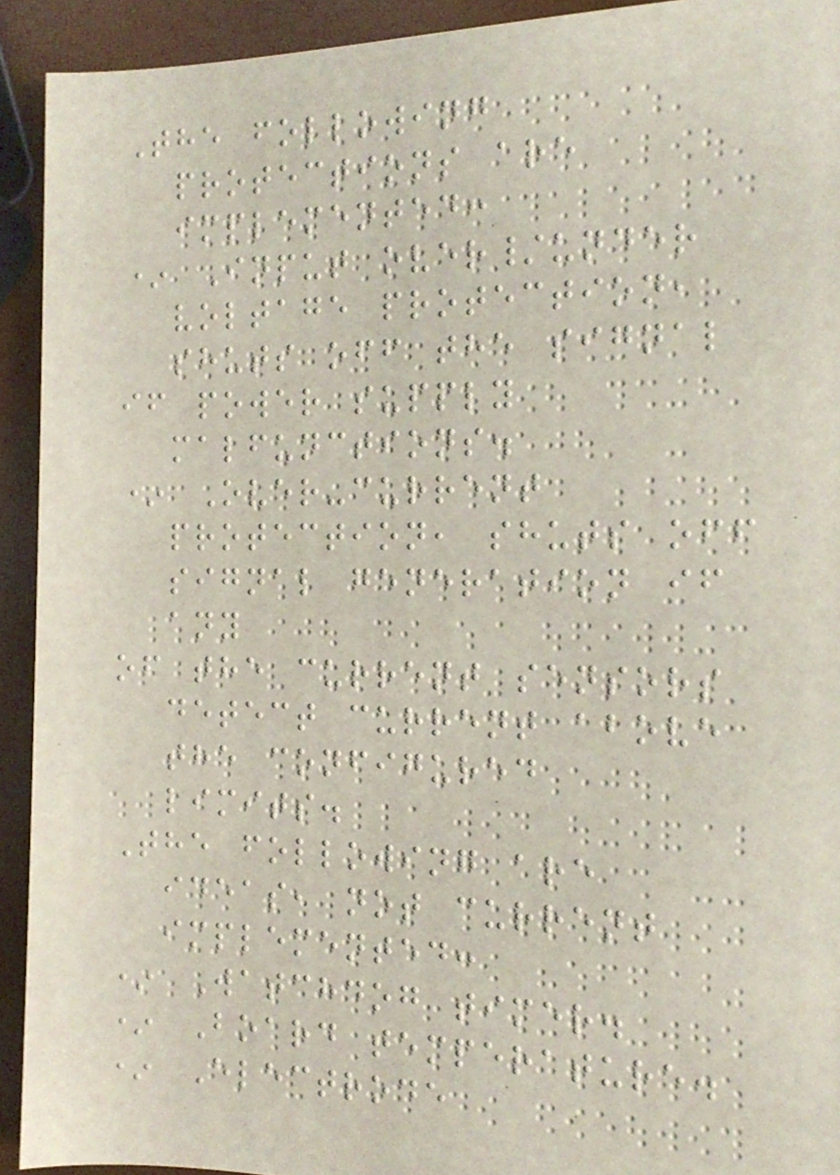The following
protections are
implemented:
* Input over/under
voltage protection,
shuts off the signal
if power supply
malfunctions.
* Over-current
protection, shuts off
signal generation if
any
of the current sensors
detect current above
the configured
limits.
The following are
ideas, not current
implemented:
* Watchdog timer.
* Board temperature.
* Electrode
